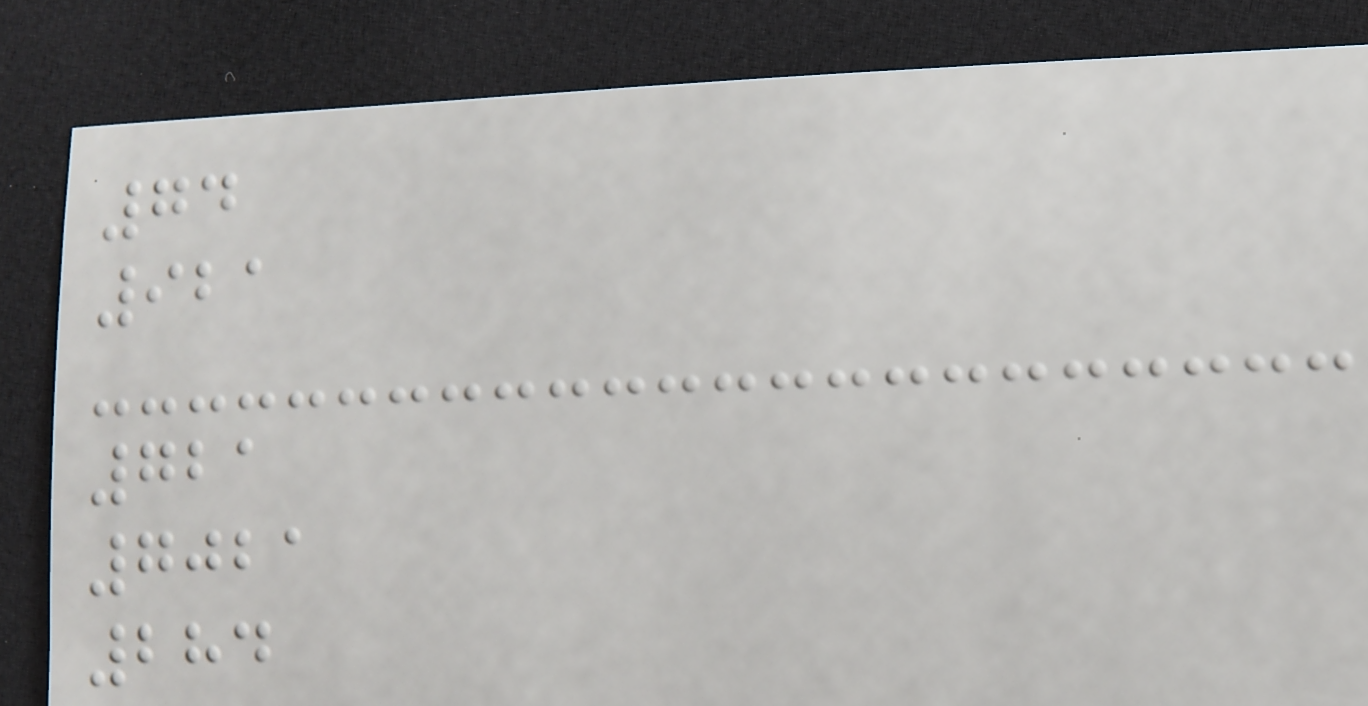74
921
721
7021
284
